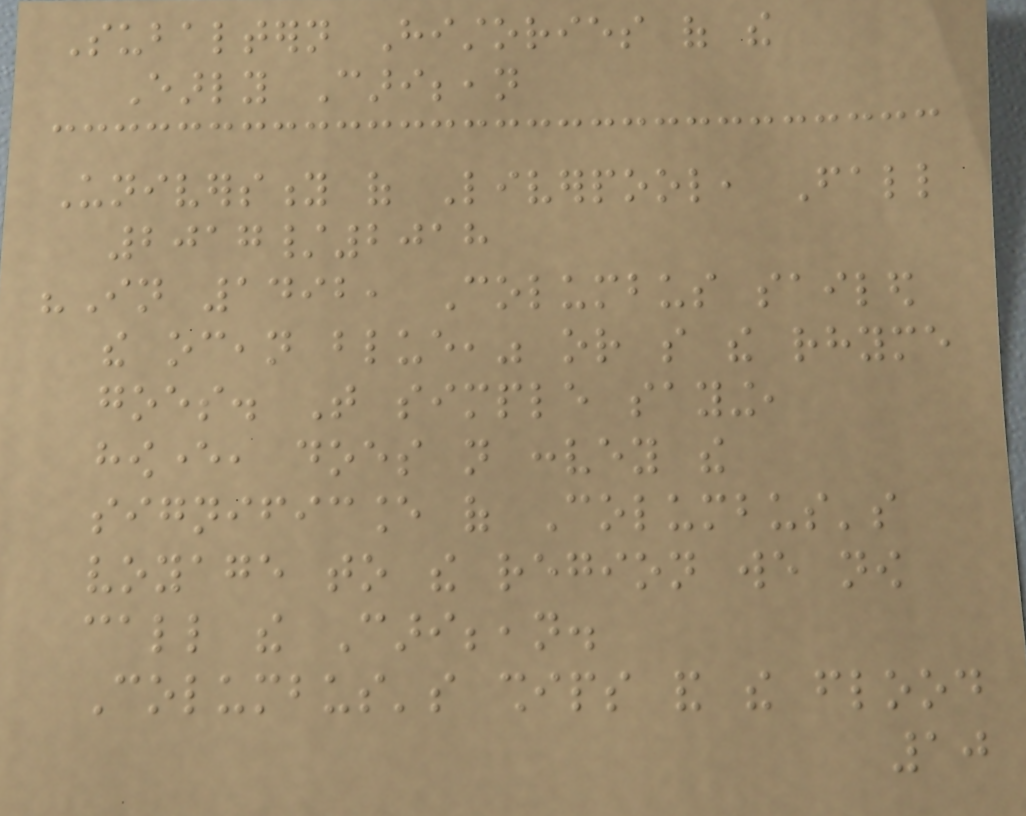Subaltern Histories of the
Early Caribbean
University of Liverpool, Fall
2017/2018
"In 1492, Columbus sailed
the ocean blue," or so the rhyme
goes. That simple saying,
however, does not convey the
significance of Columbus's
voyage to the region we now
call the Caribbean.
Columbus's ships and the flood
10
